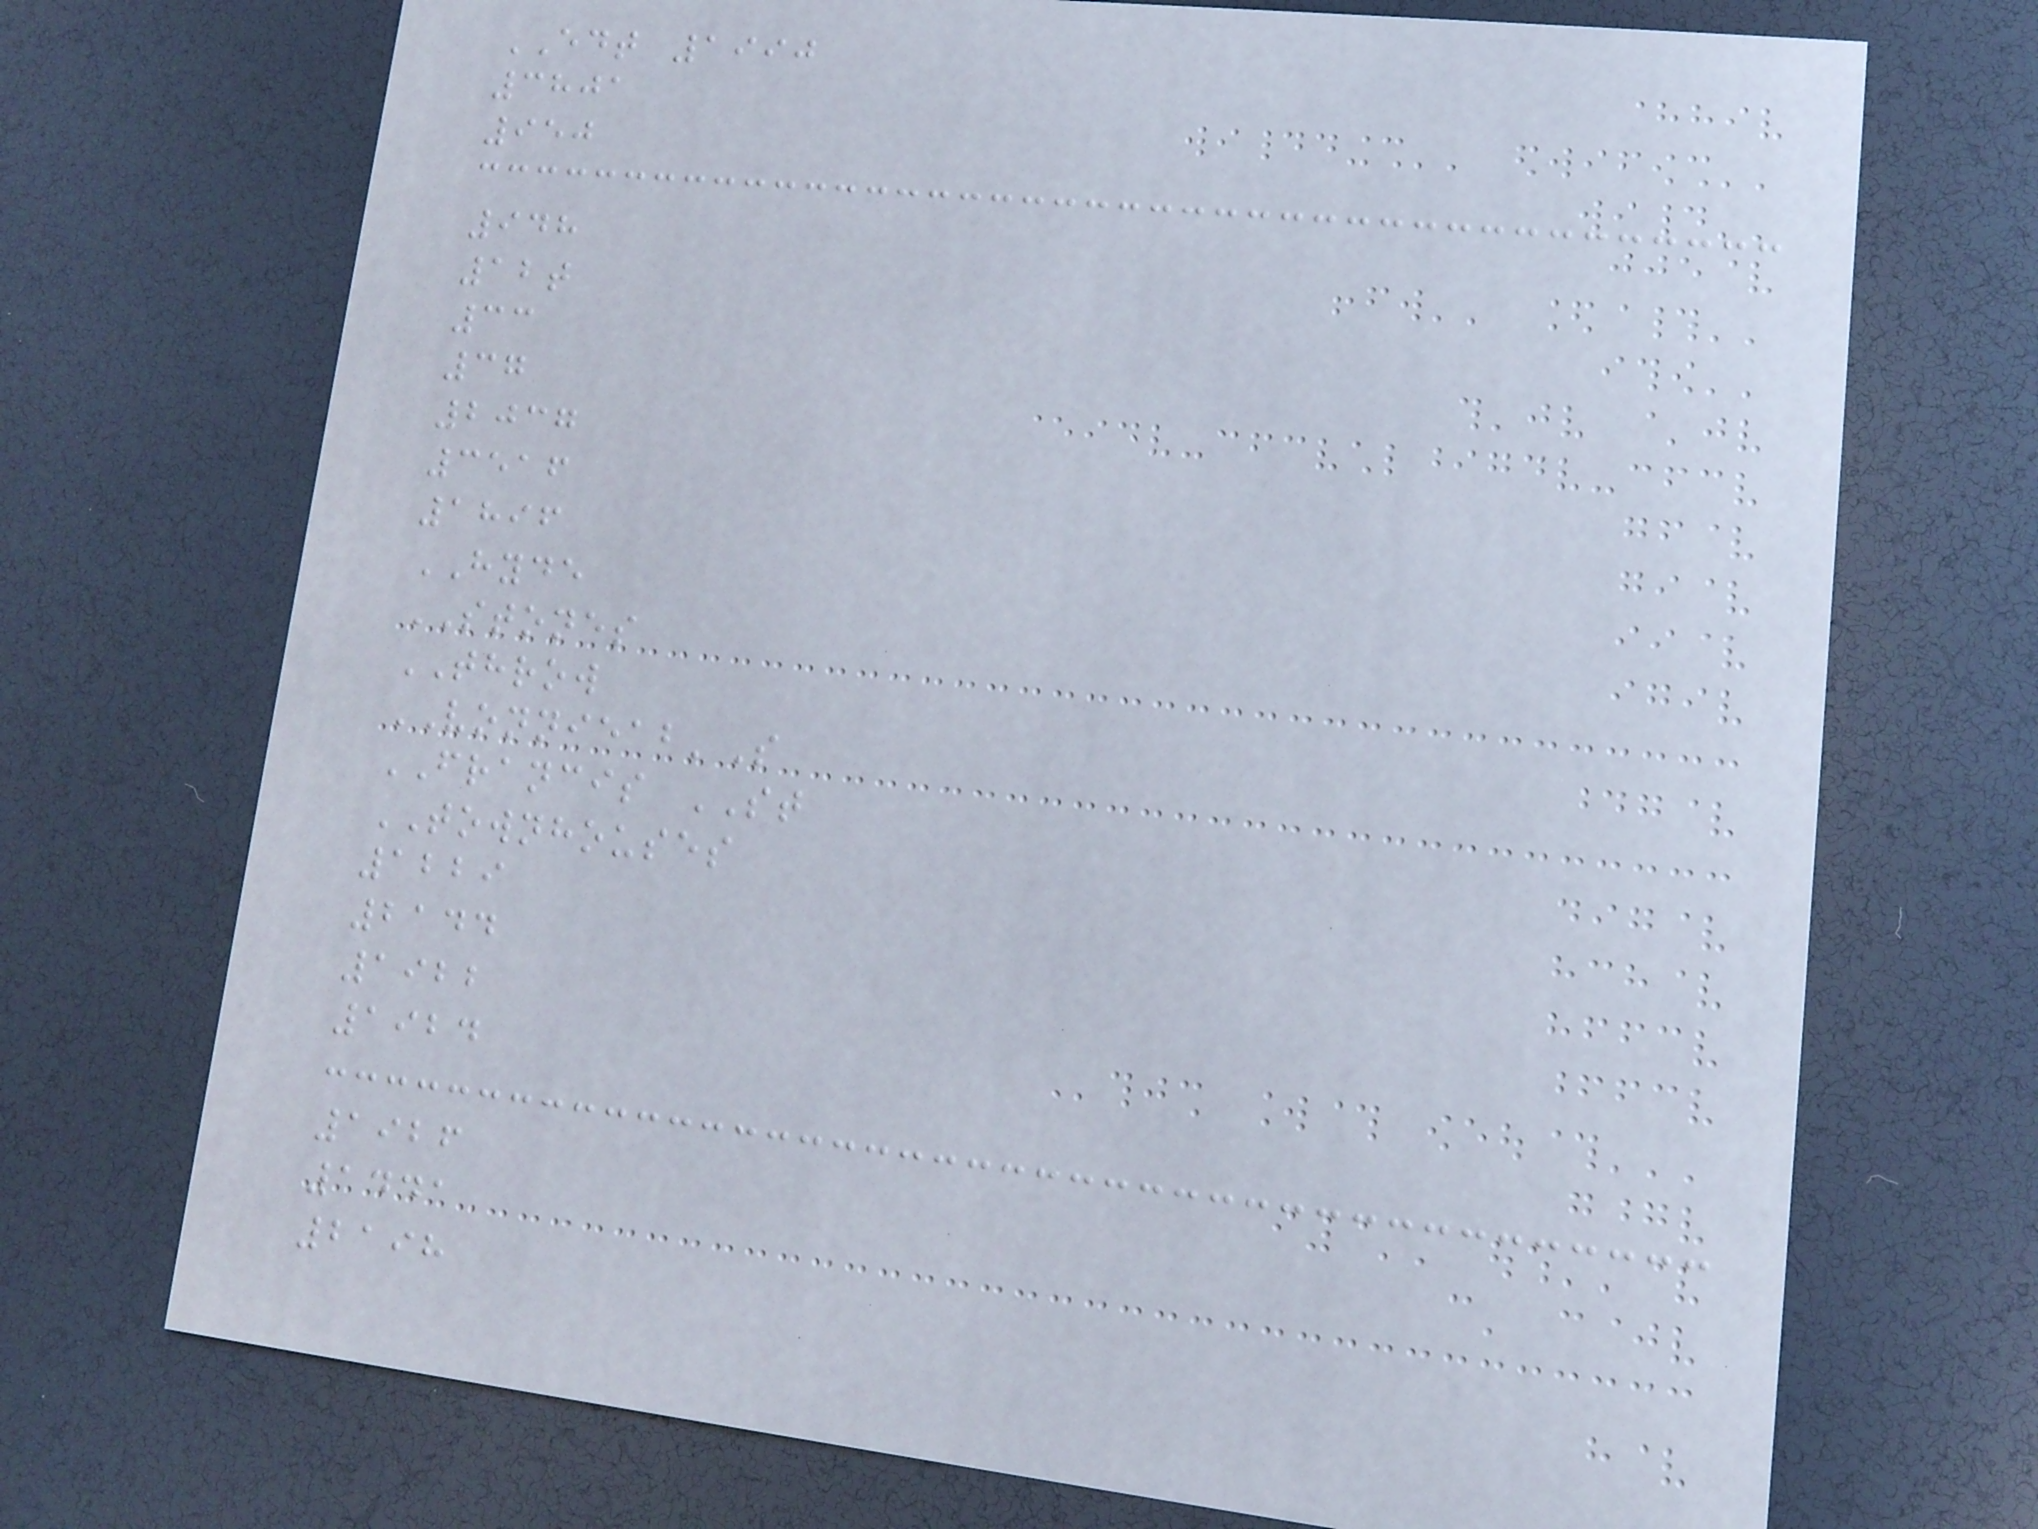EDT 1990
3801
950
948
12t
33
37
2037
3516
1896
HYDE
STONES
THROW
VONNIEAB'S
FRANCIS ST
TOWNHOUSES
1229
2144
1922
1924
1926
1441
2198
